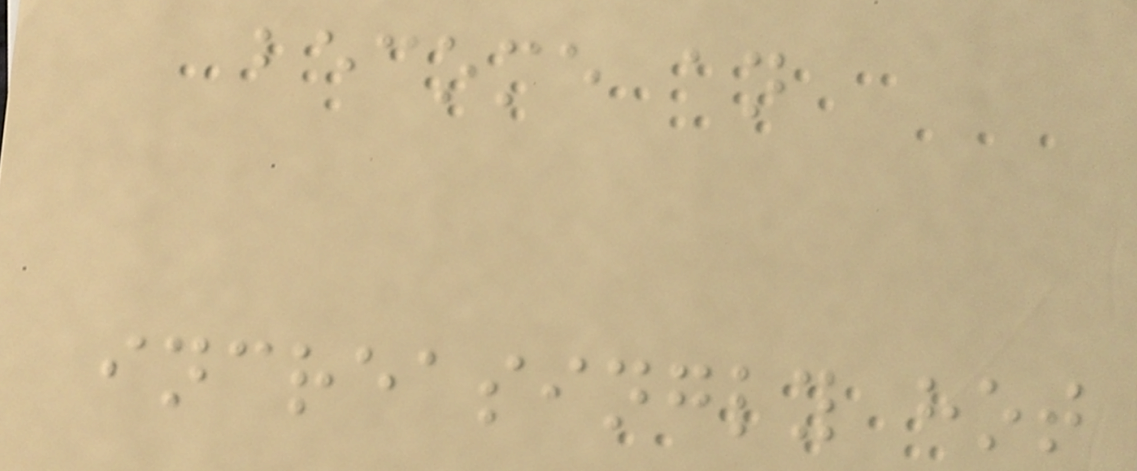become an
increasingly hot
